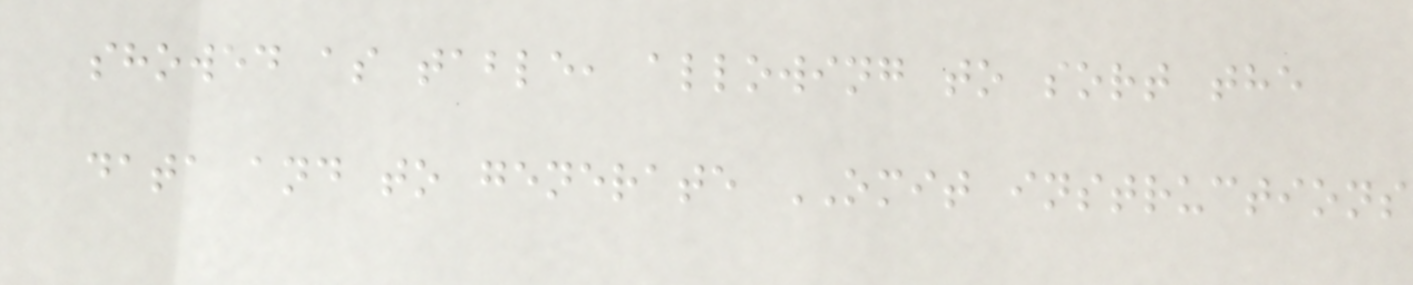showed as table, allowing to sort the
data and to generate OMIT instructions
